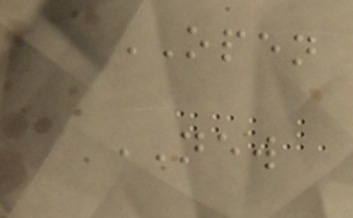OPEN
NEW
